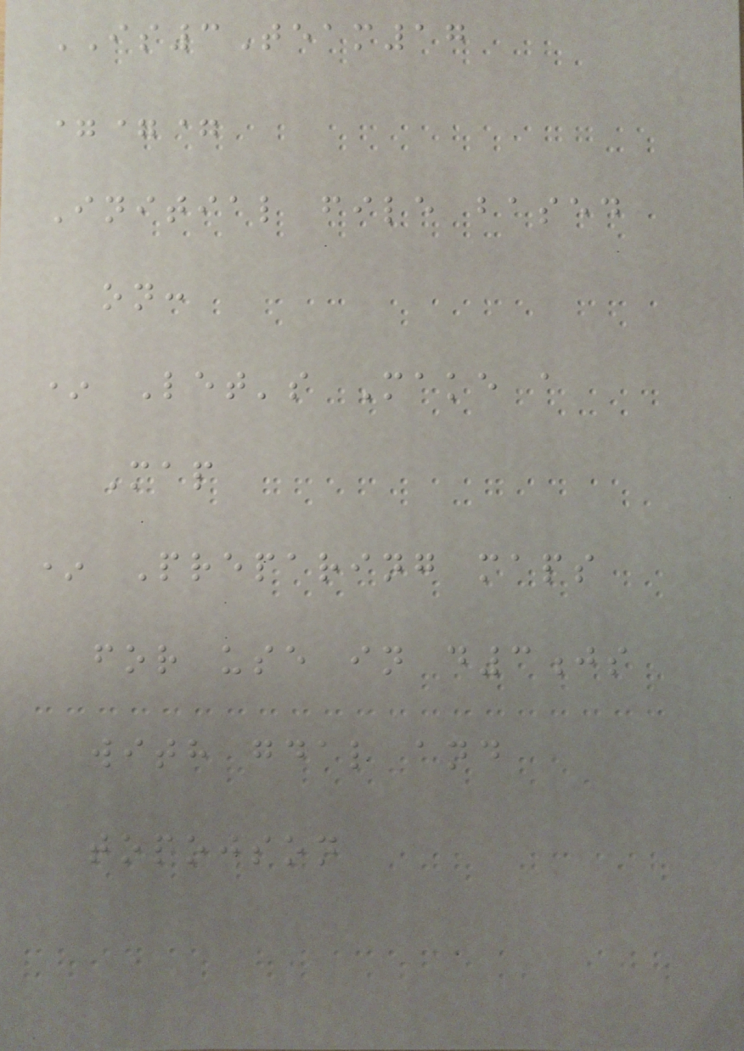IS3Team17
===
Initial file based
on:
* Let's Make a
Map
* Preparing maps
for use in d3js
with gdal and
topojson
